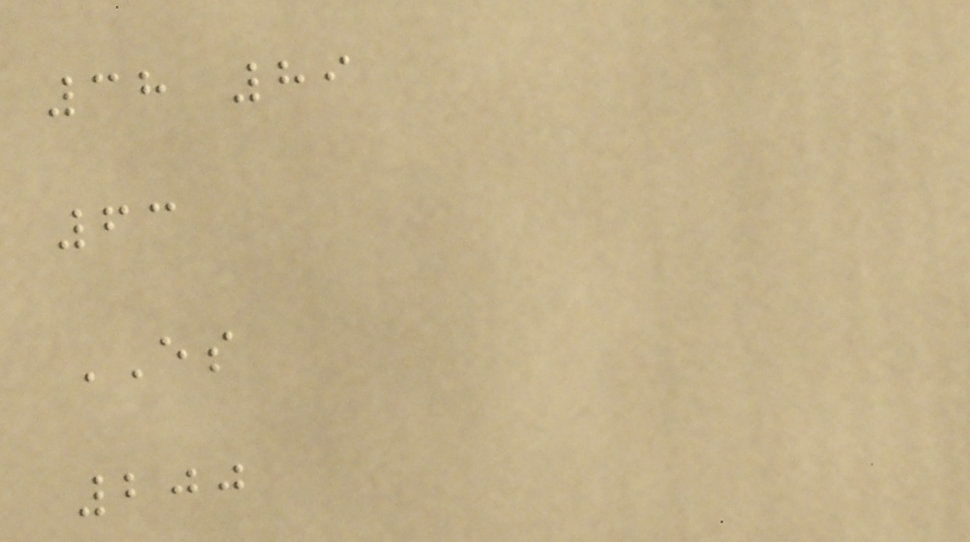38 89
63
ES
200
